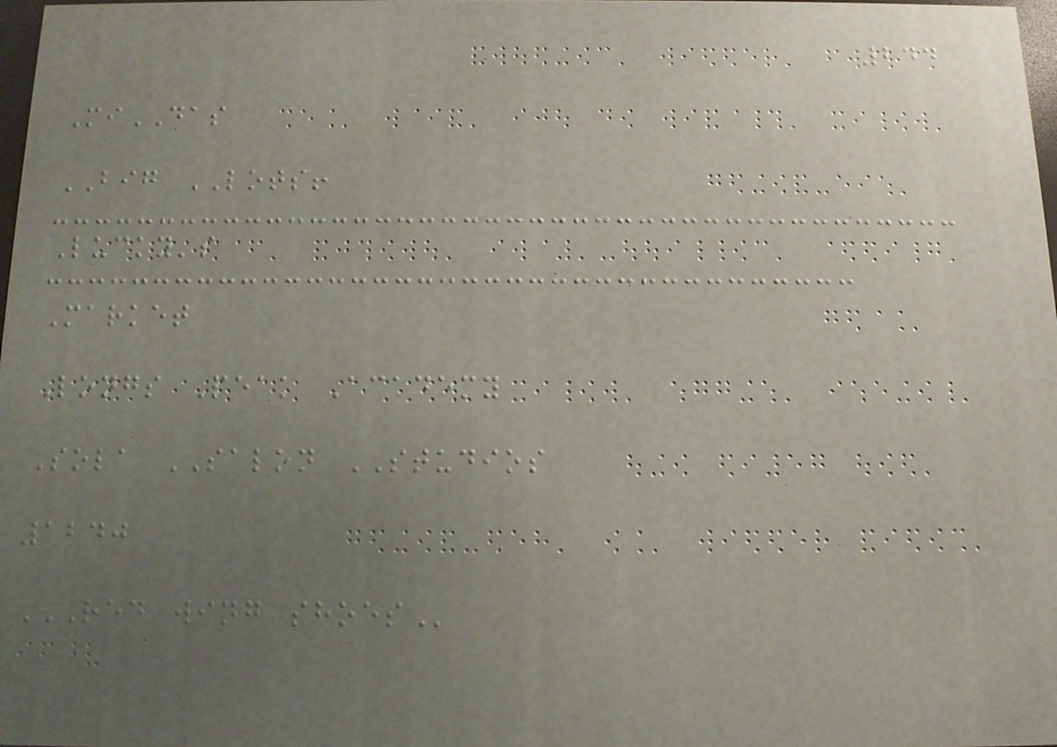244
MiDAS
BIG LOTS!
Lucky's
Market
Longs Peak Academy
Sola SALON STUDIOS
1240
RED WING SHOES
